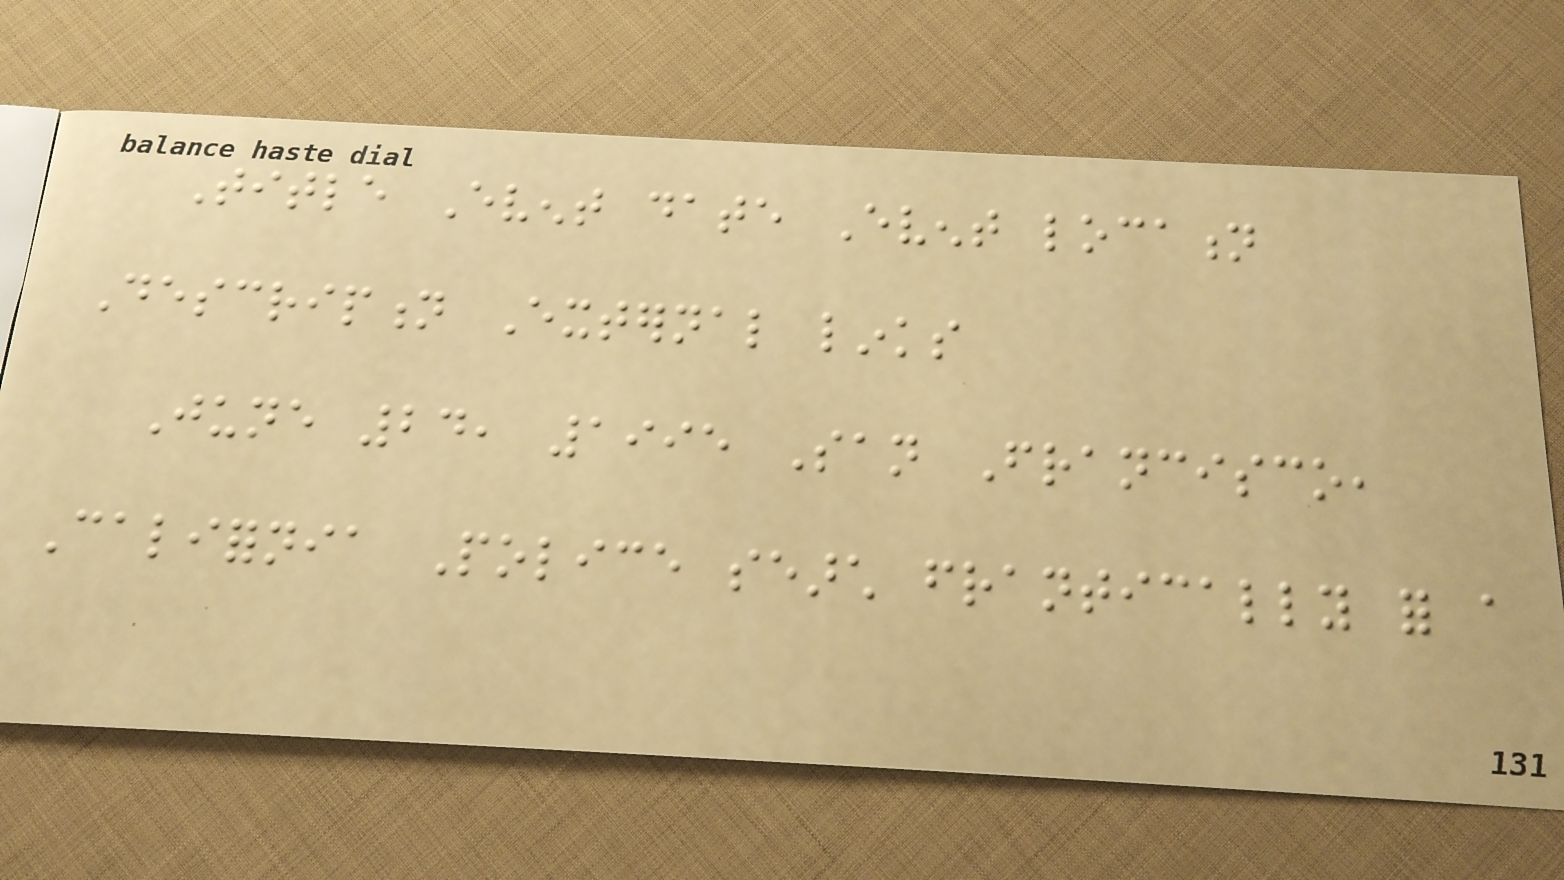Title Event date Event location
Description External links
June 24, 1995 San Francisco,
California Police search frantically for a
